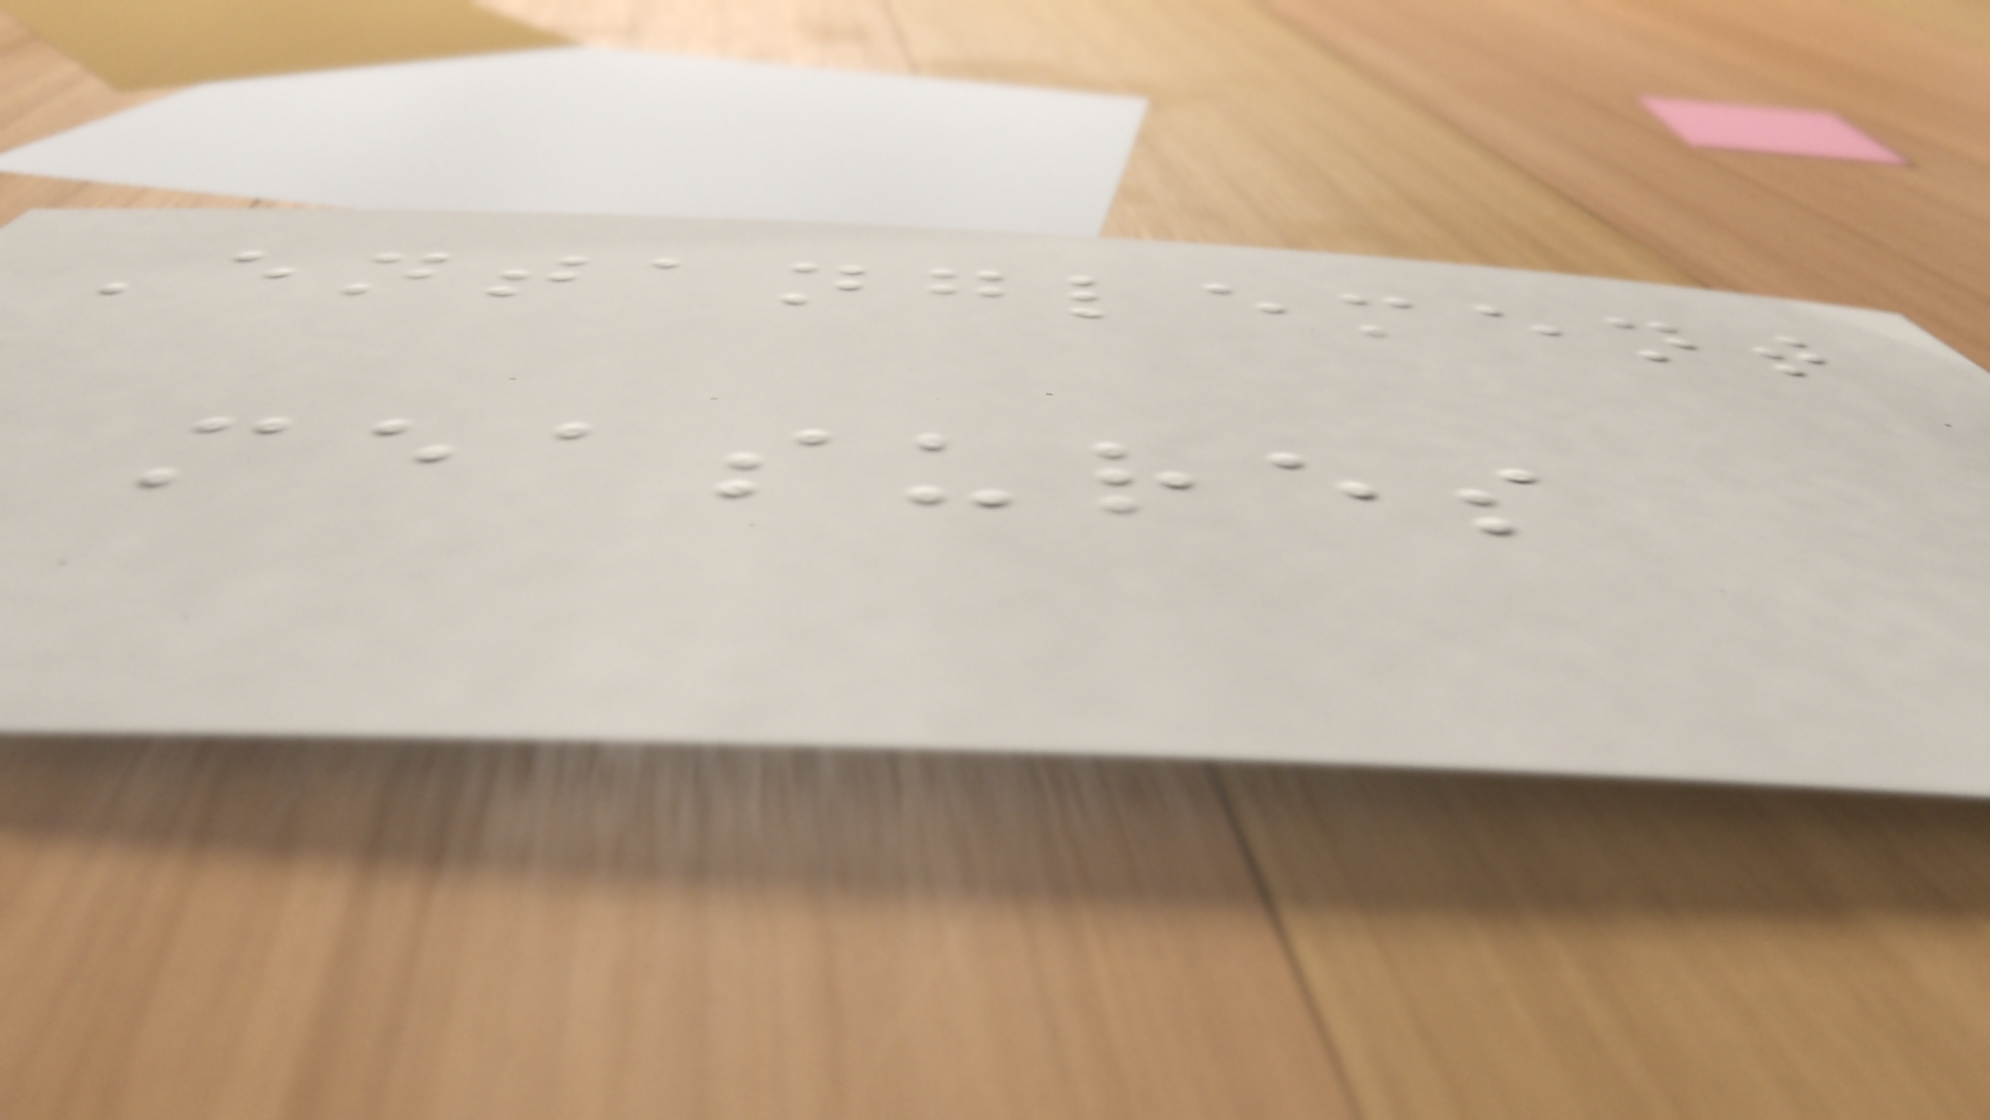Entanglement
measures
